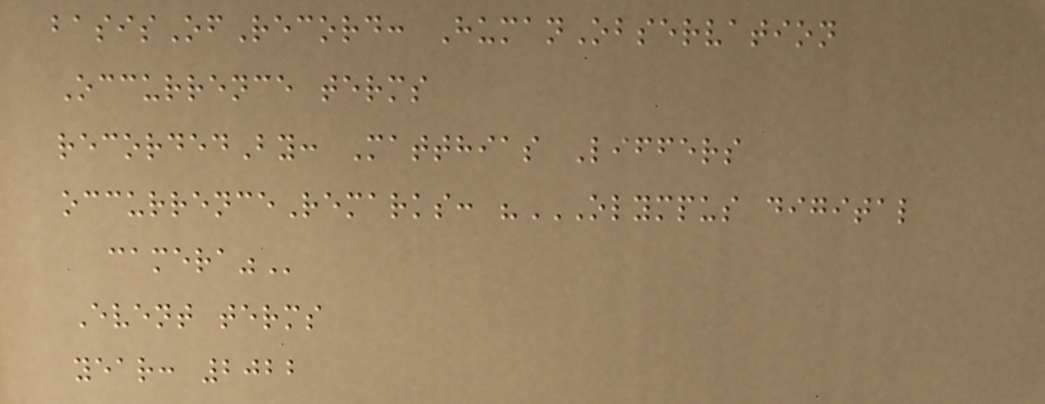basisOfRecord: HumanObservation
Occurrence terms
recordedBy: Matthias Liffers
occurrenceRemarks: "OLYMPUS DIGITAL
CAMERA"
Event terms
year: 2022
